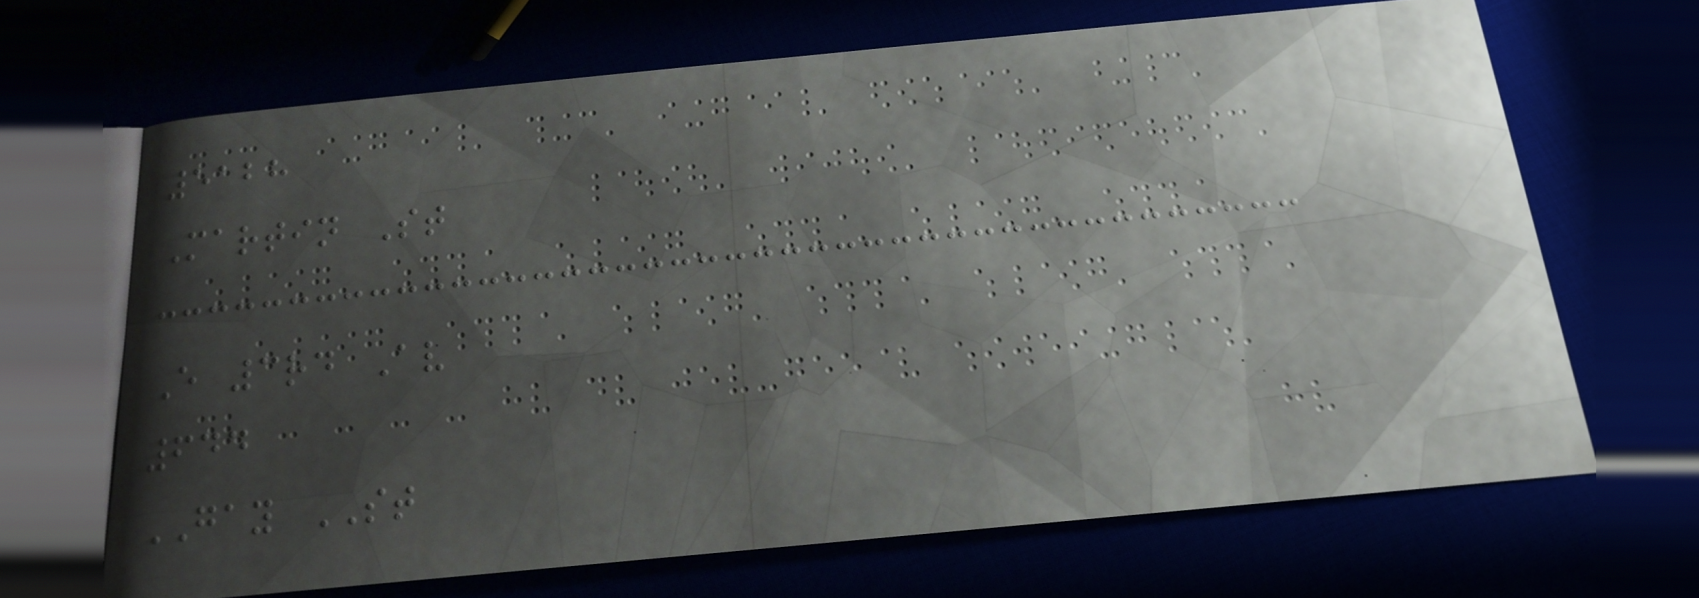5128
Martin St
E 3rd Av
644
GAY ST
